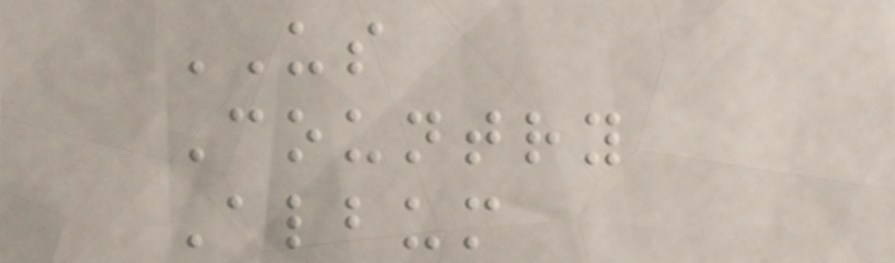US
Country
Album
